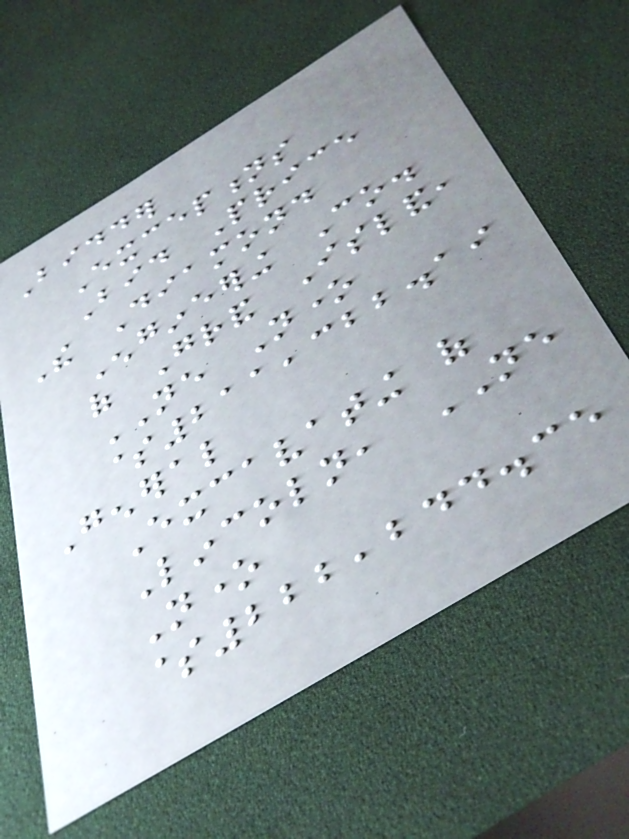Bidder
Exceptions
Bid Price
The Diamond
Engineering Co.
of Grand Island,
NE None
$211,322.19
General
Excavating of
Lincoln, NE
None
$222,244.35
